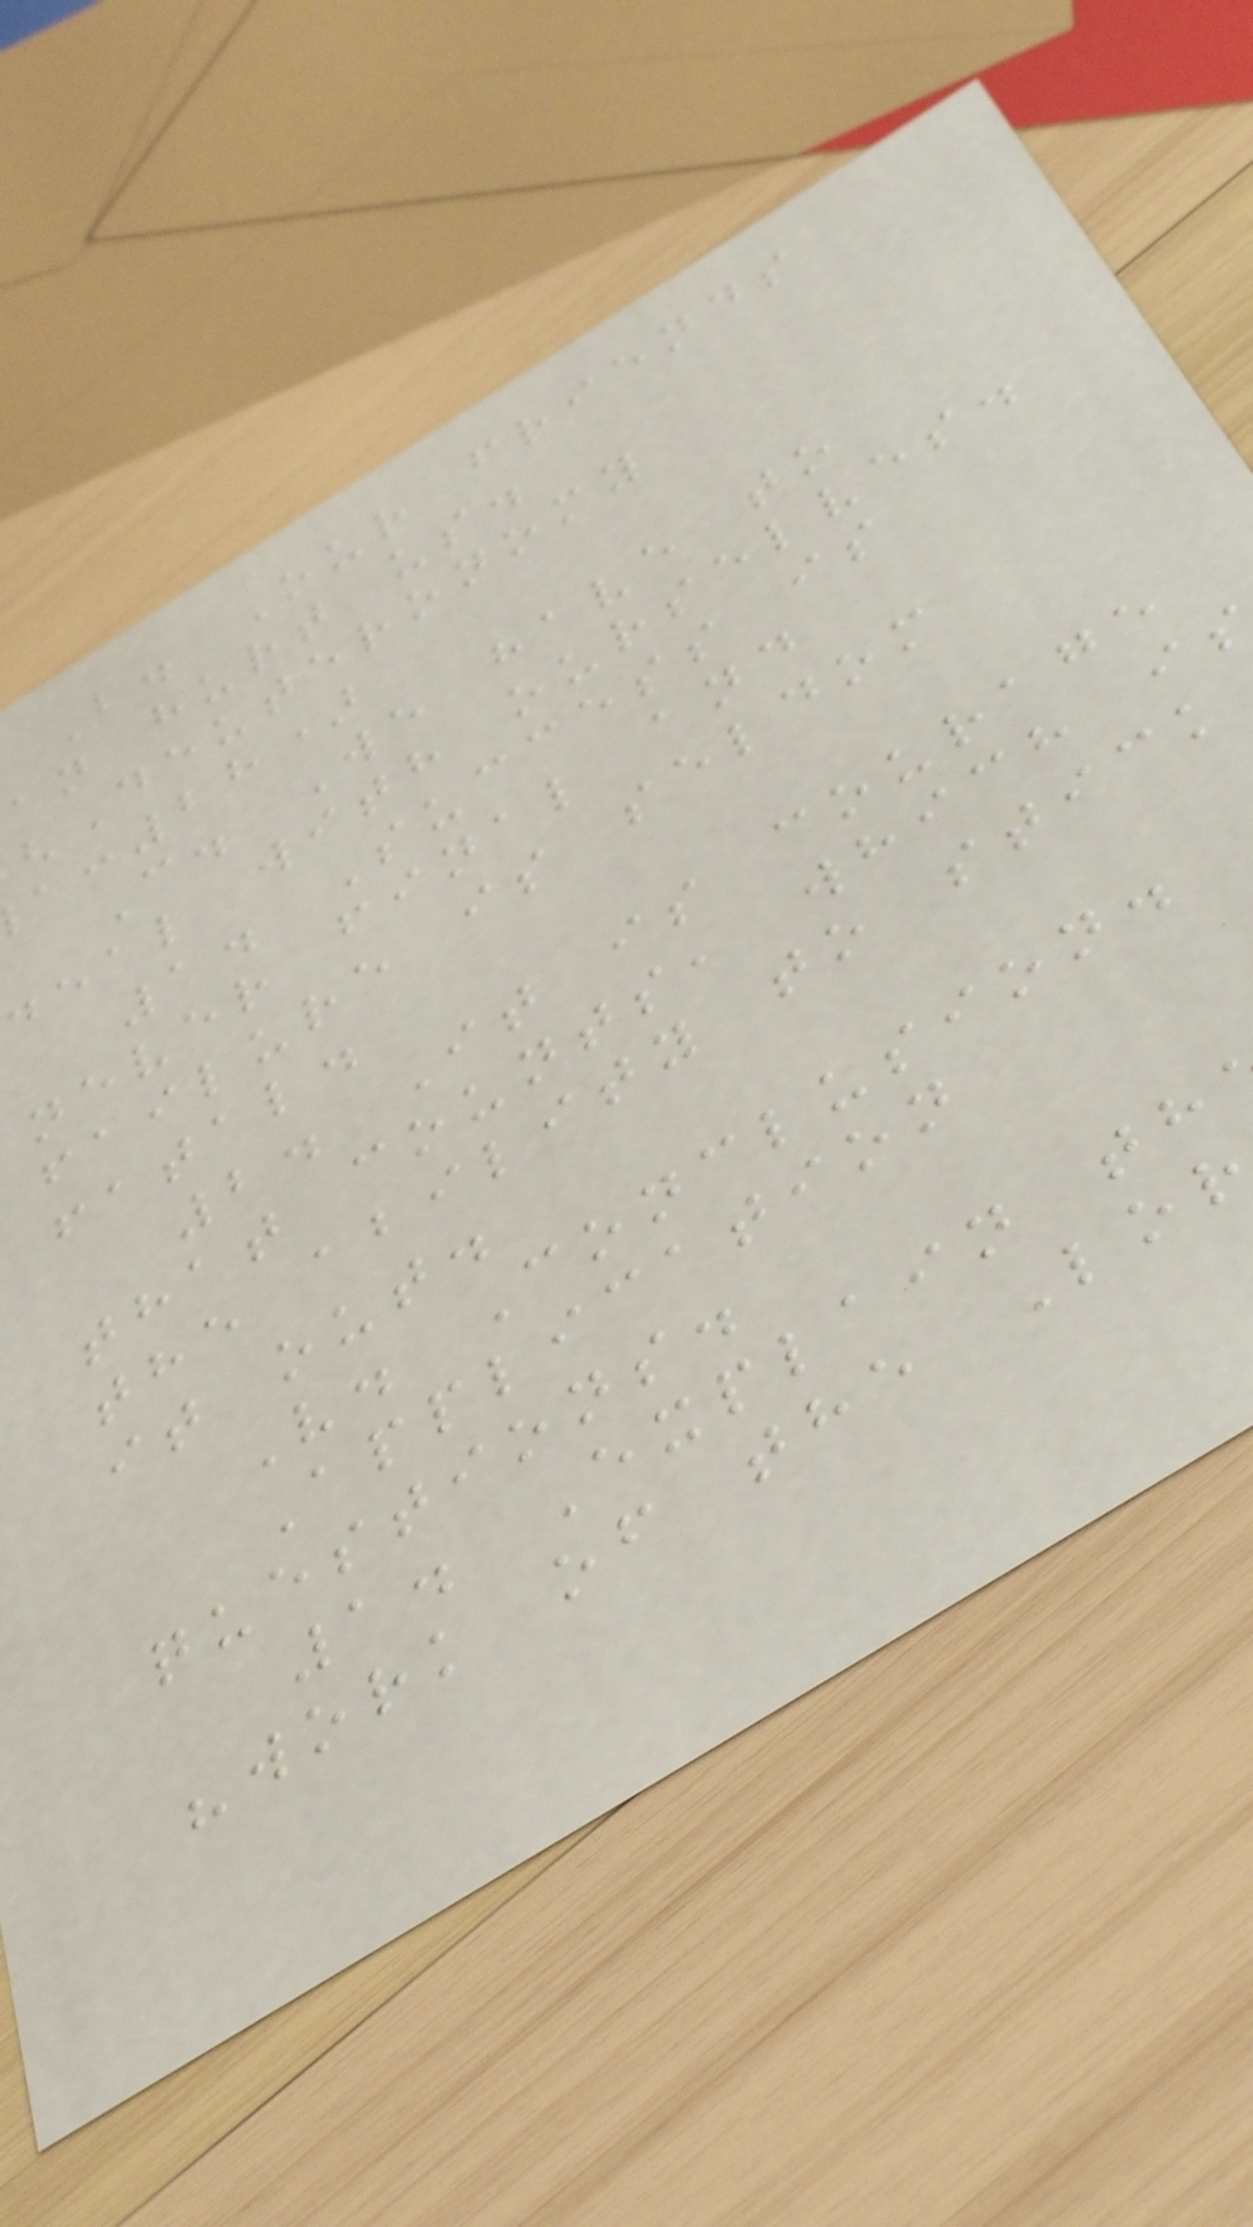B. Our friends
an hurt us.
Deuteronomy
:28)
C. We have to
deal with ourselves.
1. Success is
never final and
failure is seldom
fatal.
2. It is courage
that counts, which i
the ability to stick
it out.
V. Conclusion.
Application
questions.
1. Explain th
"work of the Lor
